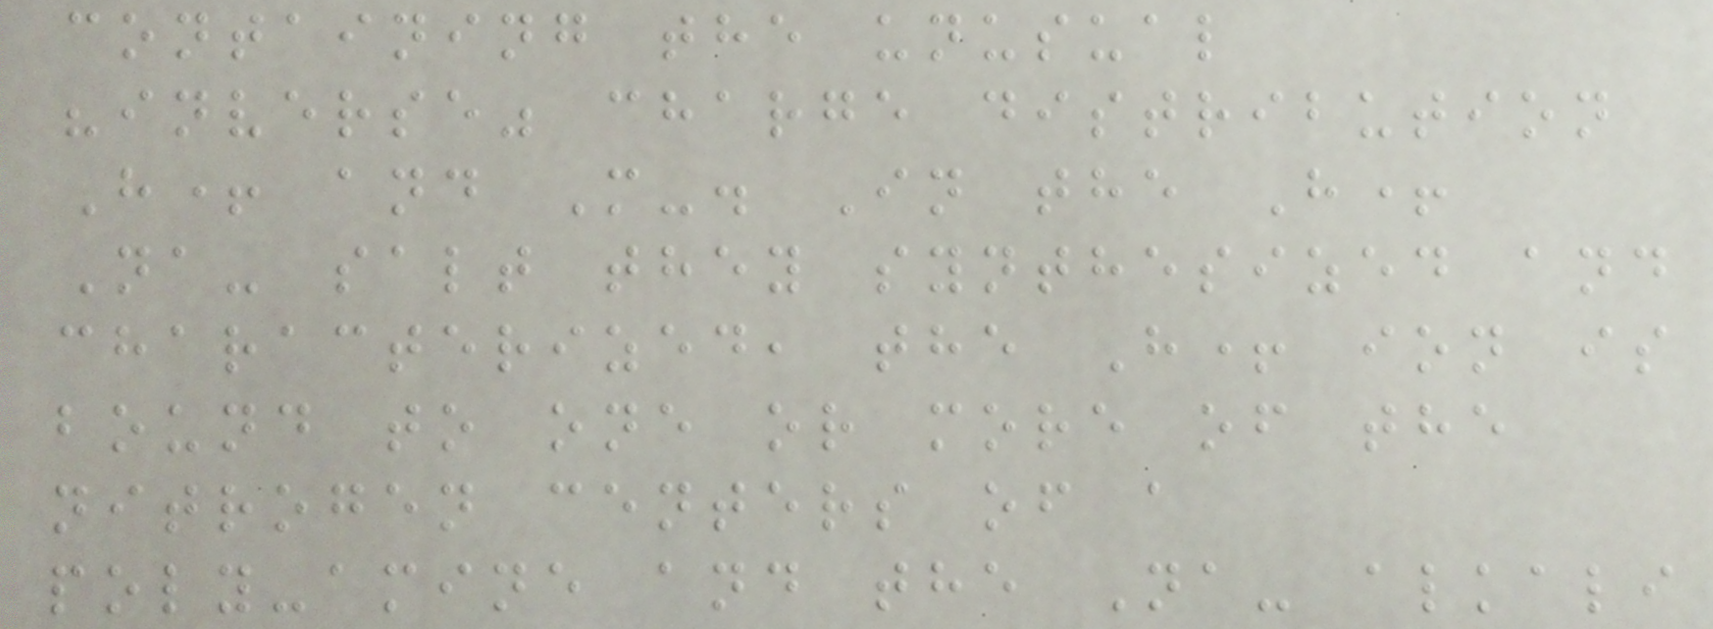containing the unusual
"inverse" charge distribution
H+ and M-. In the H+
Na- salt they synthesized and
characterized, the H+ ion is
bound to one or more of the
nitrogen centers of a
poly-amine and the Na- alkali
